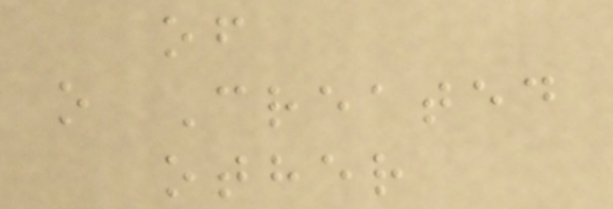of
o Created
other
